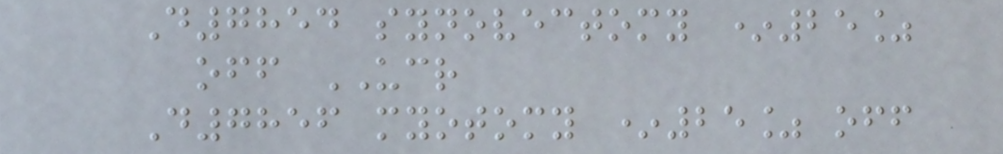D7854 synovectomy *25%
off UCR
D7856 myotomy *25% off
